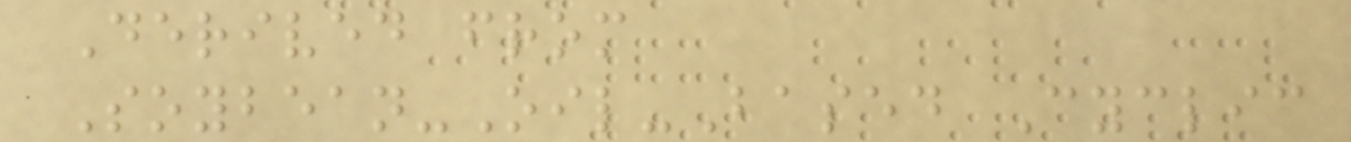Derived from
Soybean-Oil-Based Cyclic
